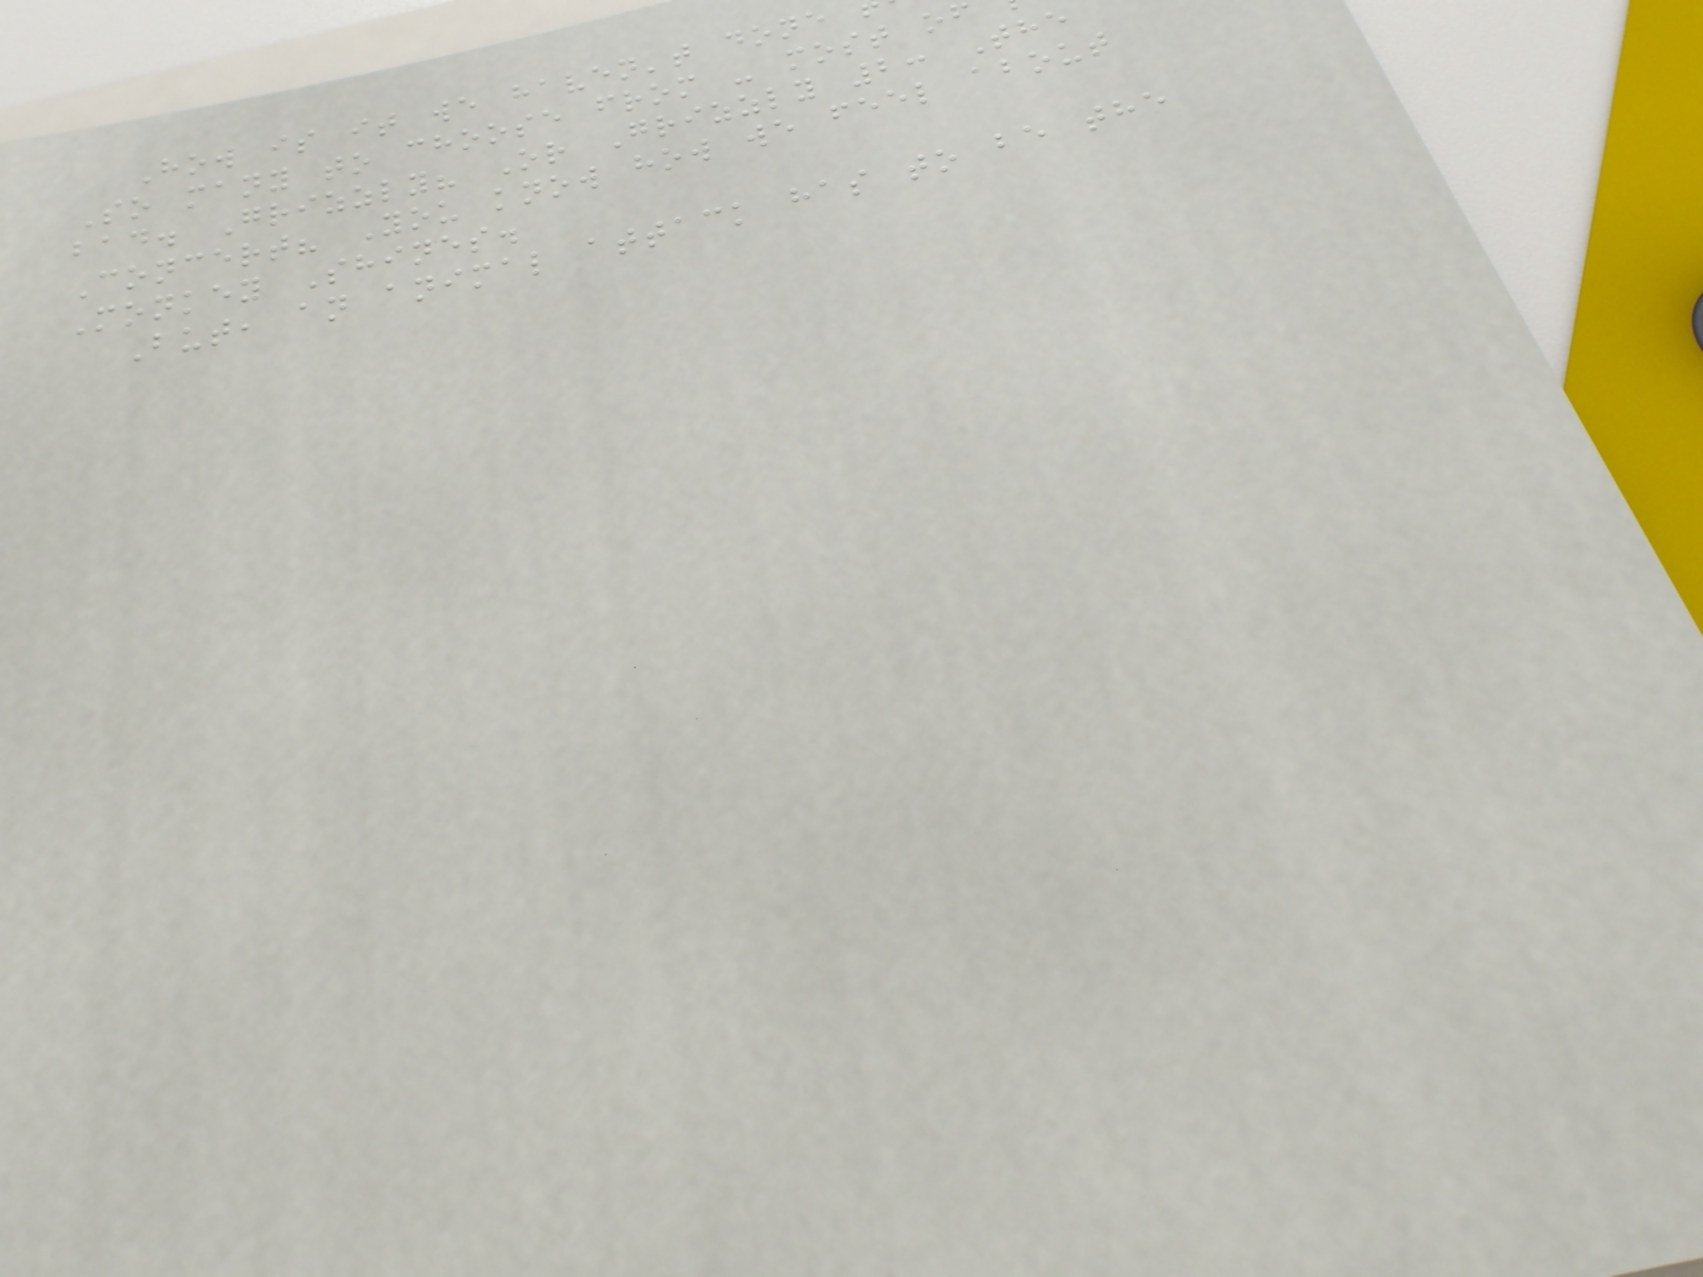How is it we haven't done
So many to choose from - most of
bad. Grizzly? Or Grizzly 2: The
Concert? You know how we feel about
Monkey Shines.
But, an animal attack has to be the
